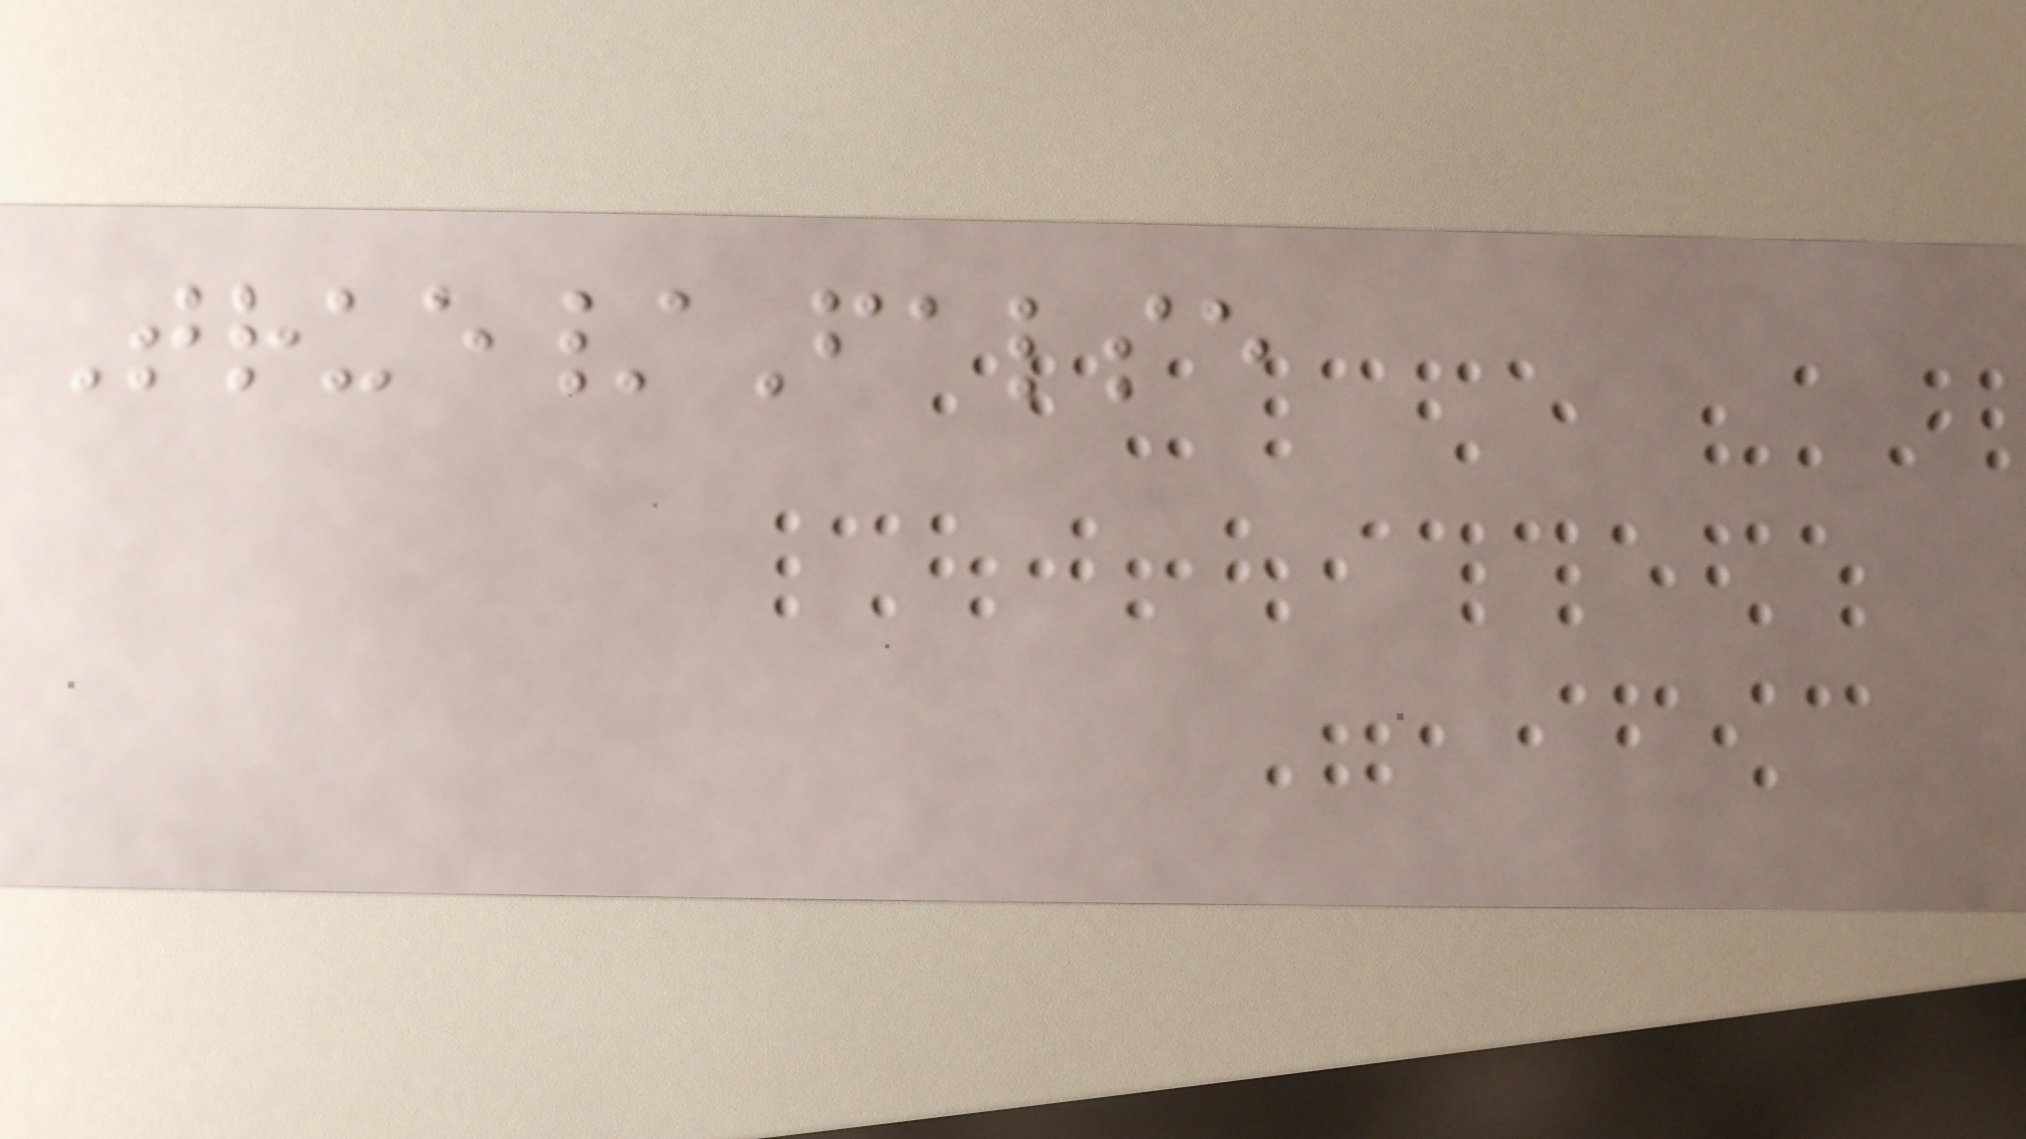True/False
